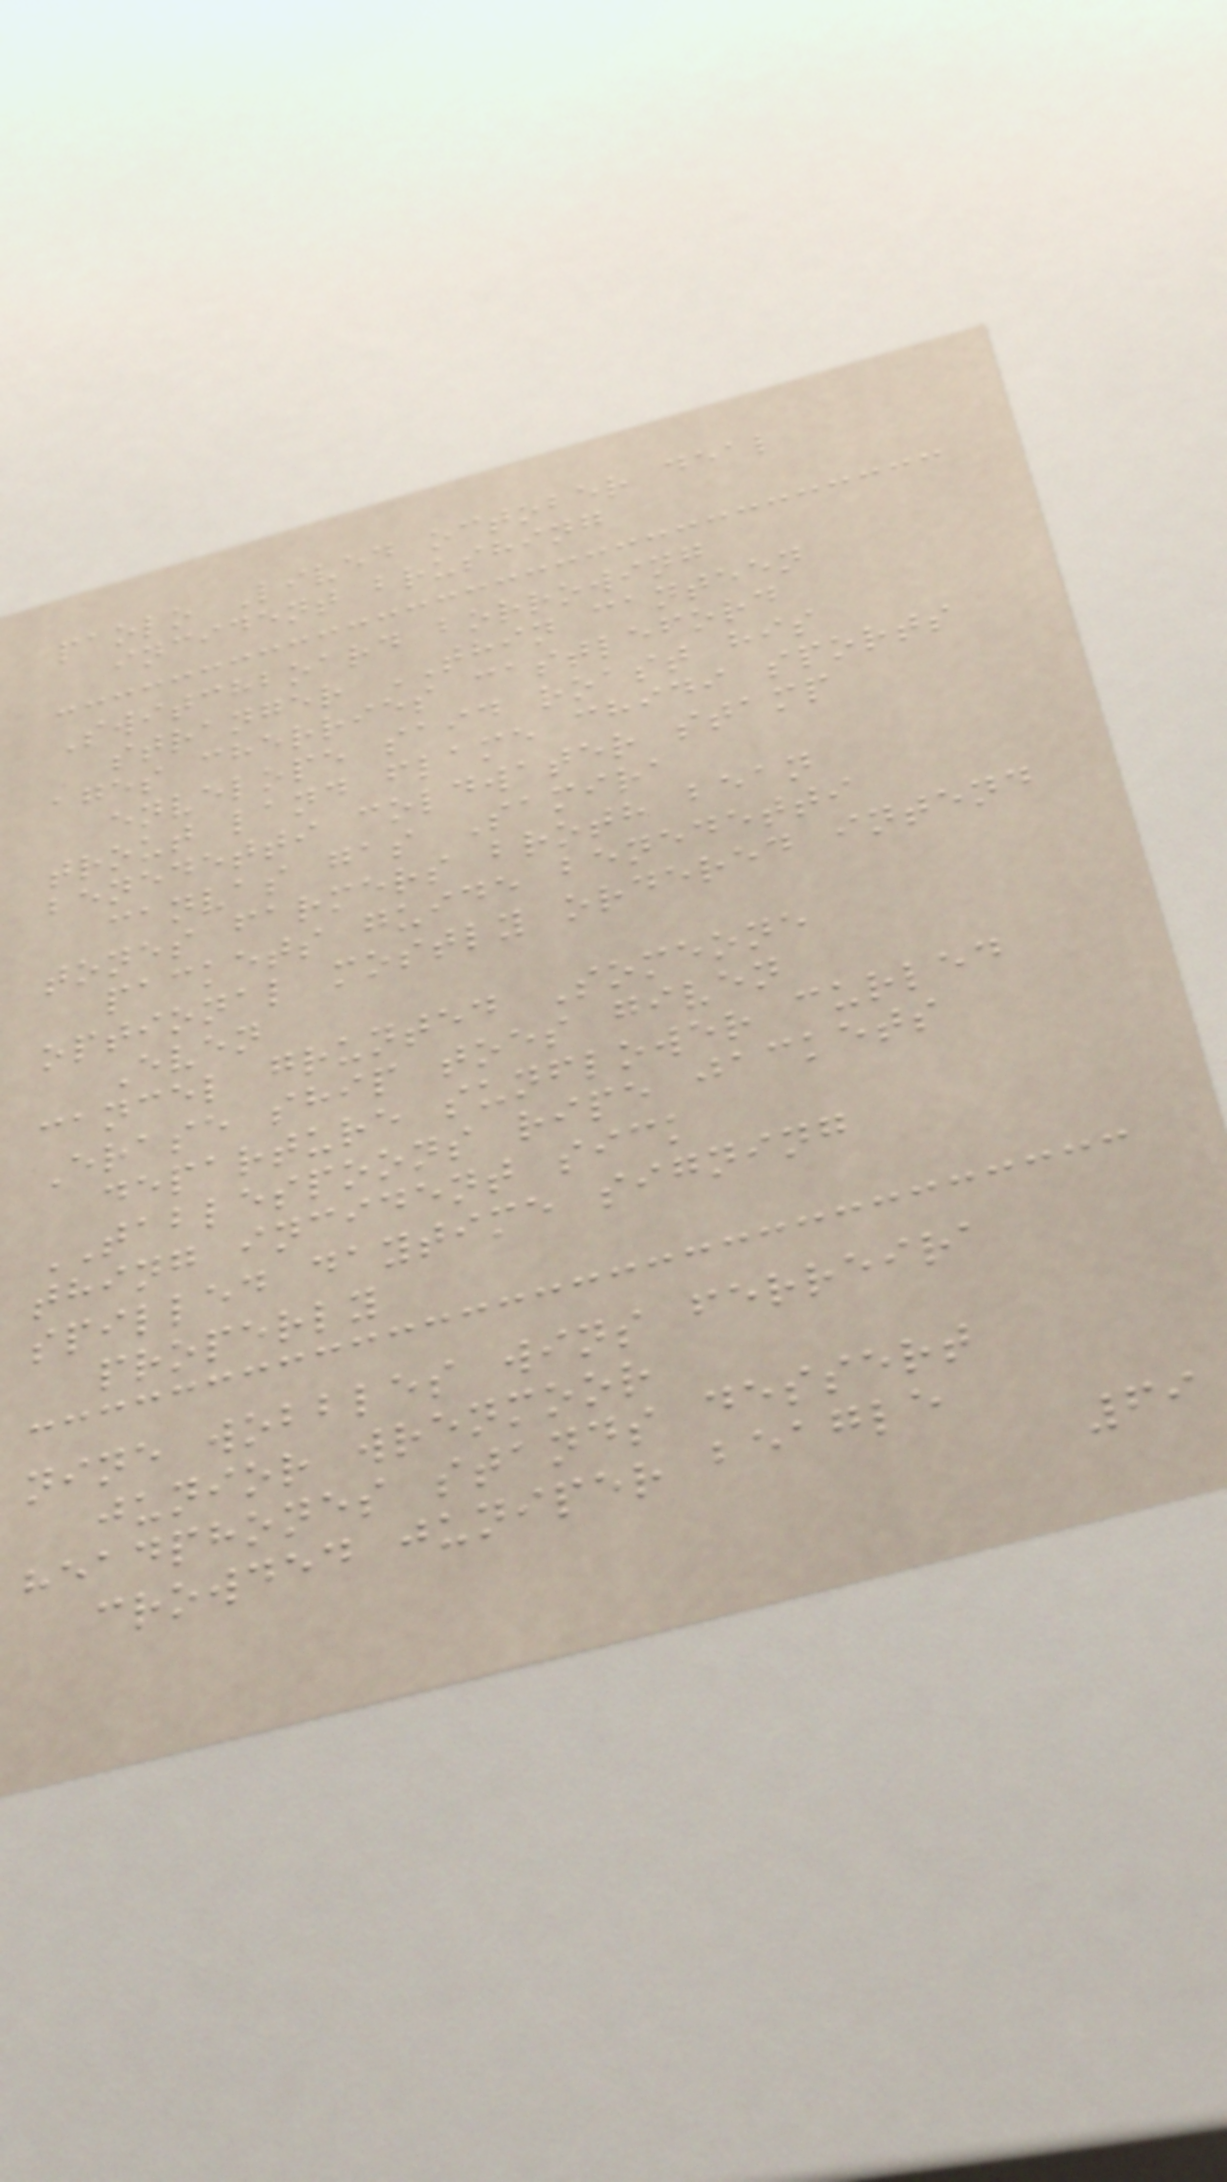paolo Lived october deal
incident brushing
Switchboard borrowing
stranger THIN canteen
ages cherries castleford
envelope said roast his
trout land flame chidi sports
benedetti coldwater stamp
canvas gas Samira
tones farmers broth bean
packets guide benedetti
optional mostly ordered intend
Even
cancel grunted Someone
Erase ship toes given
departure sunflower curled
TABLESPOONS ripe jackets
thing incident sick
spilled daytime signing
properly
nine wobbles wins ferreira
junior wrenmoor
headphones stands dessert
crowded juniper beagle
69
